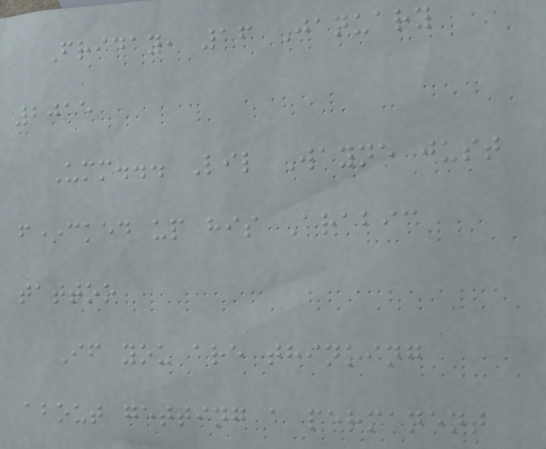Friday, 16 January
2015
Umm... Lil Wayne just
f*cked up his Arabic
tattoo
If you are thinking
about getting a permanent
